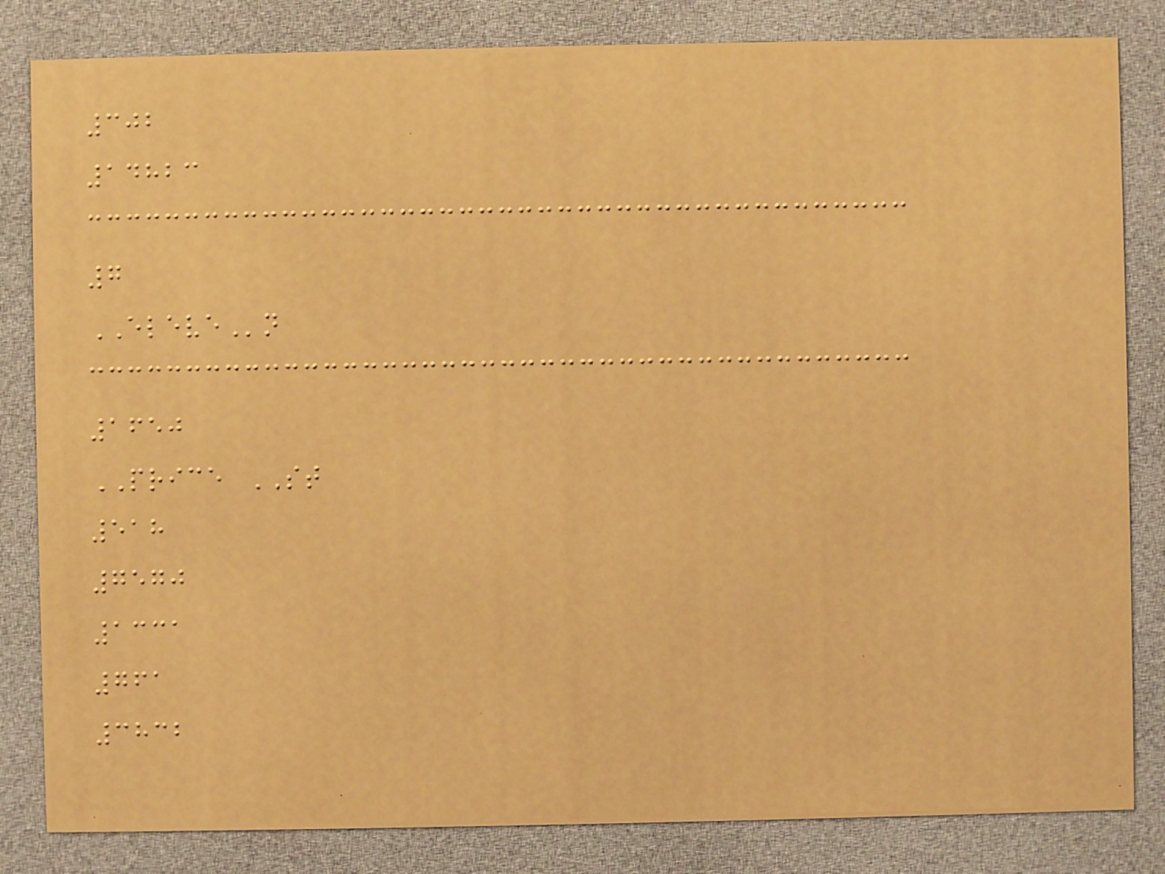302
14823
7
ELEVEn
1650
PRICE ST
518
7570
1331
761
3832
